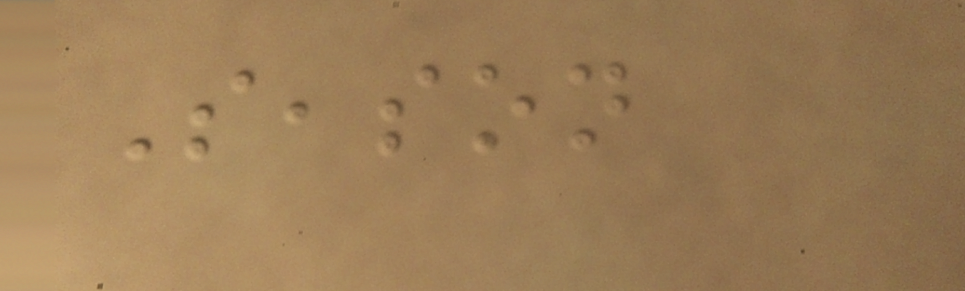Season
